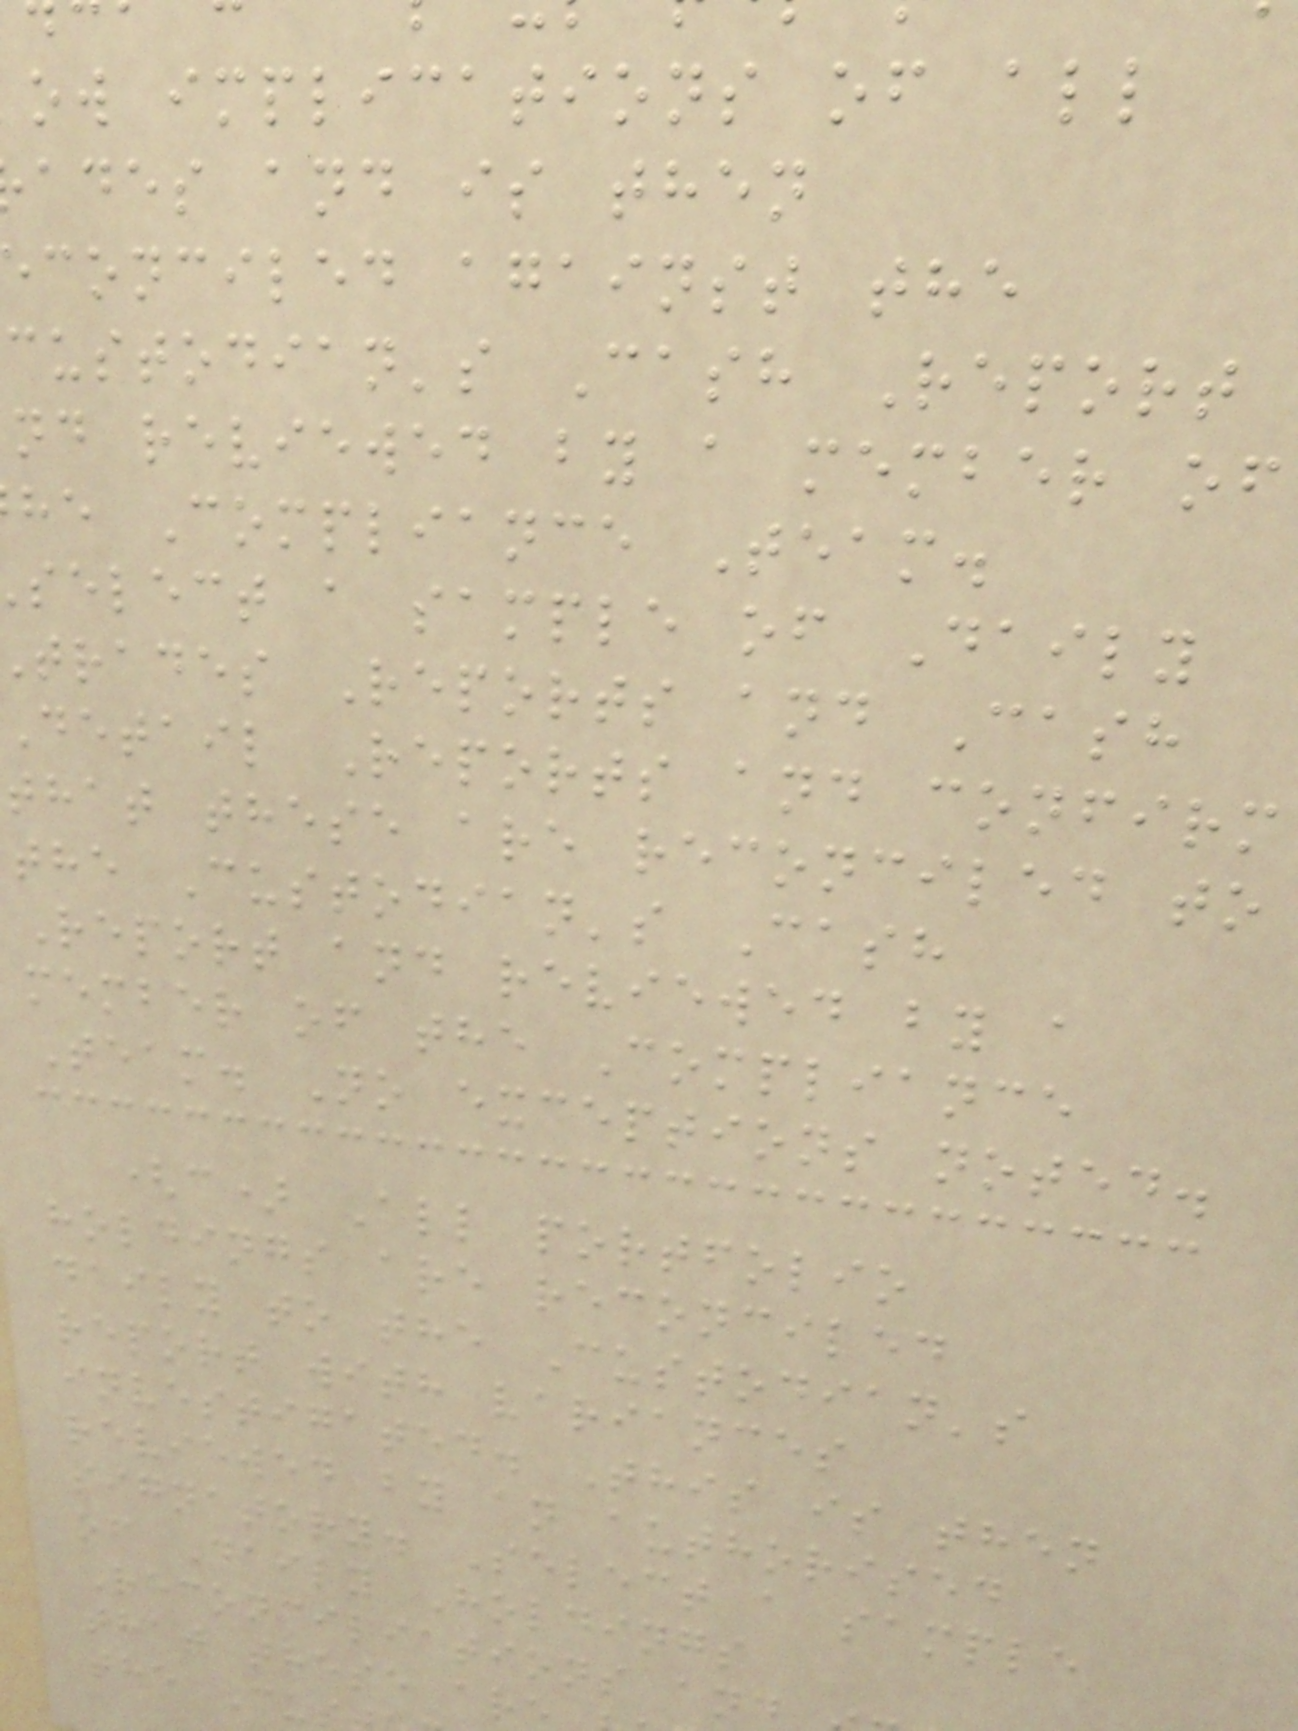ow implications of all
ades and is then
conciled against the
custodian's Cash Report
nd reviewed by a member of
he Compliance Team.
select a sample of Daily
trades Reports and Cash
detail Reports and confirm
that these are reconciled to
the Custodian's Cash
Report and reviewed by a
member of the Compliance
Team. No exceptions noted.
(c) All portfolio
holdings are reconciled
daily to the Custodian's
report with variances
investigated. This is then
reviewed by an authorised
signatory. Select a sample
of Daily Holdings
Reconciliations and
that these are
the Cu
